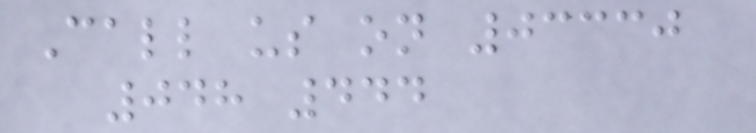Call us on 03330
048 444
